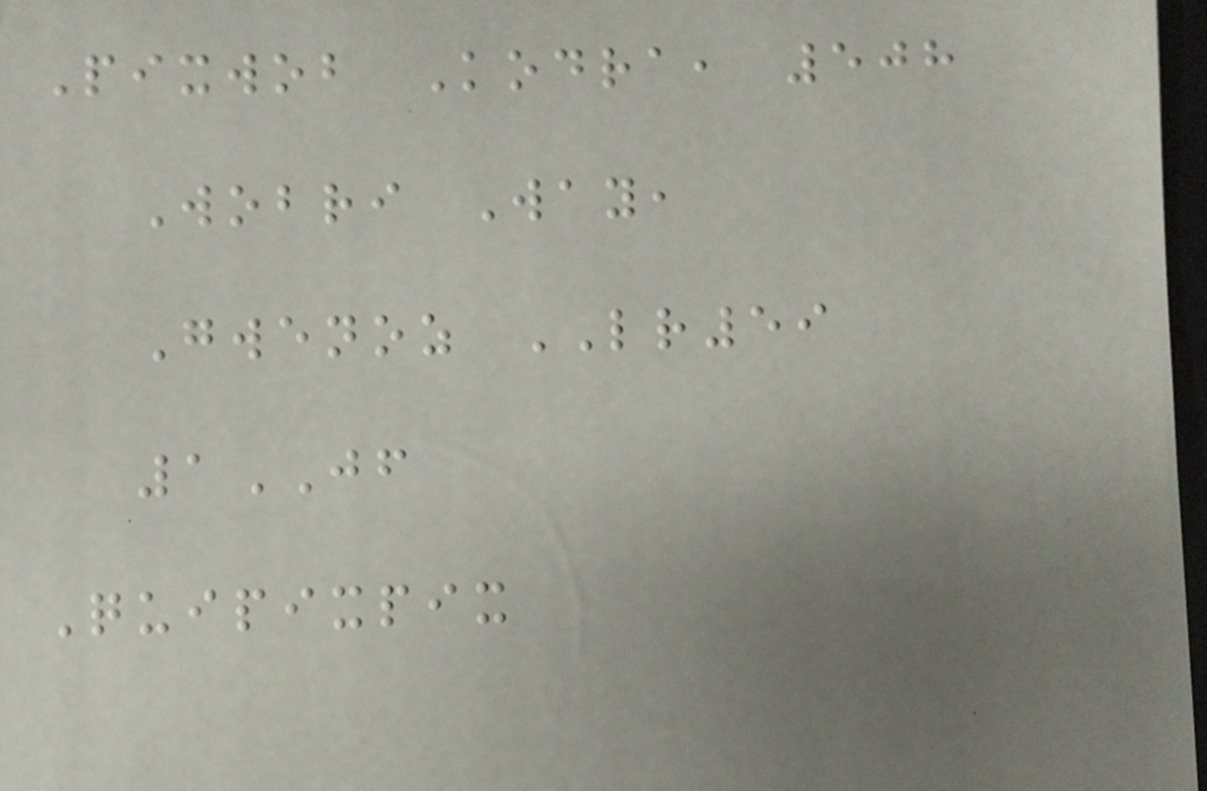Pixwob Kodra, 508
Wobri Way,
Gwenoz LR59
1JF
Quipixpix
